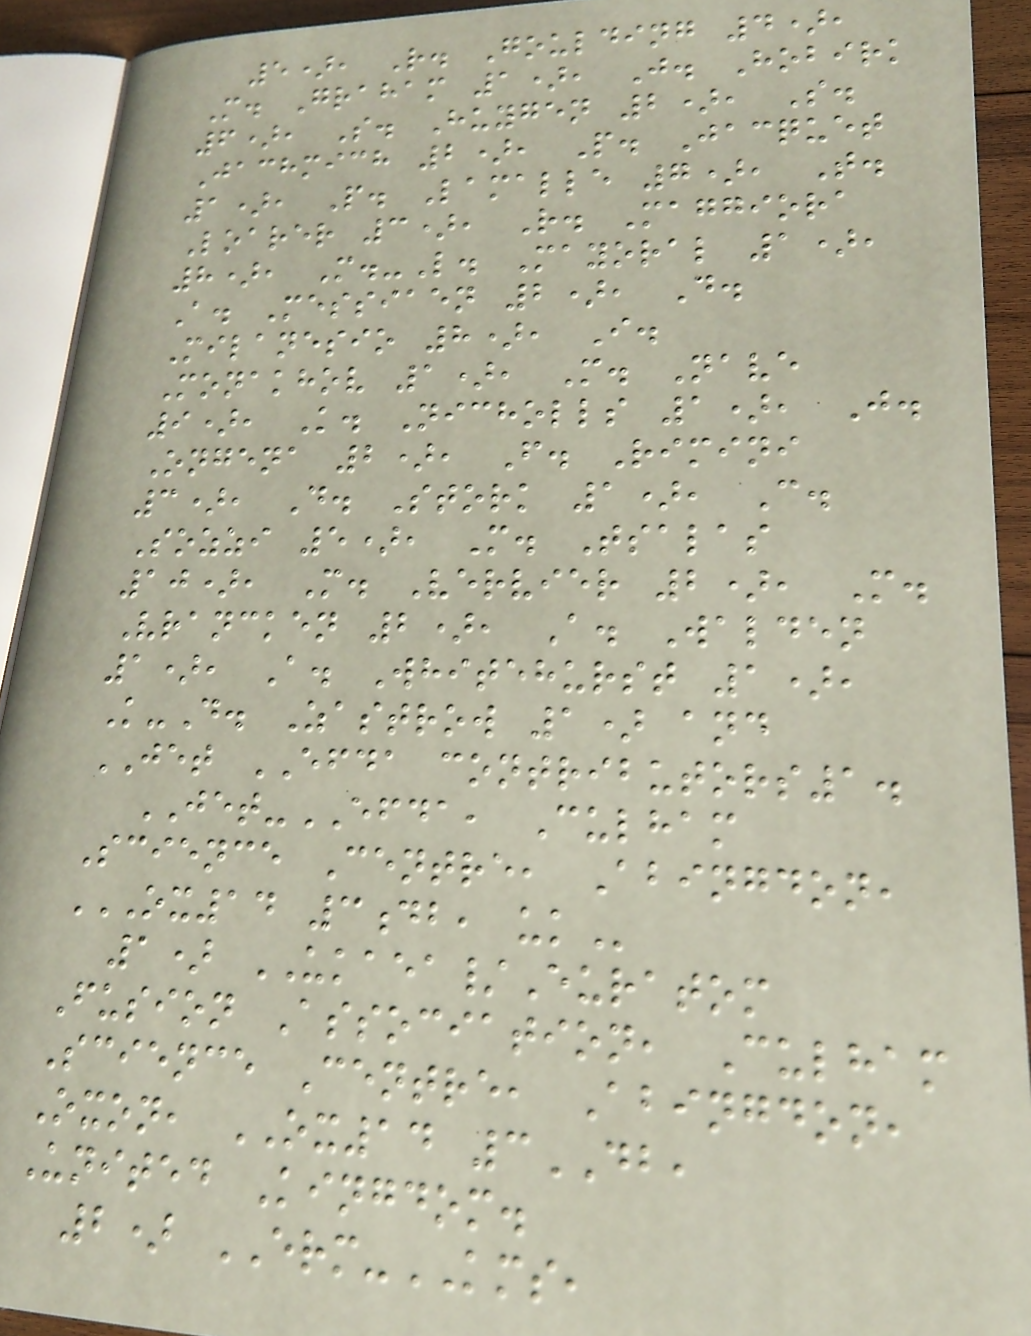5), R. Goulding 4),
M. Graham 1), J. Hobirk
6), S. Huygen 2), S.
Jachmich 2), P. Jacquet
1), P. Lamalle 7), T.
Loarer 3), R. Maggiora
8), M.-L. Mayoral 1),
A. Messiaen 2), D.
Milanesio 8), I.
Monakhov 1), M. Nave
9), K. Nicholls 1), J.
Ongena 2), F. Rimini
3), D. Stork 1), C.
Sozzi 5), M. Tsalas
10), M. Vervier 2), M.
Vrancken 2), A. Walden
1), A. Whitehurst 1),
K-D. Zastrow 1) and
JET EFDA contributors1.
JET-EFDA, Culham
Science Centre, Abingdon,
OX14 3DB, UK
1) UKAEA/Euratom
Fusion Association, Culham
Science Centre, Abingdon,
Oxon, OX14 3DB,
United Kingdom.
2) ERM-KMS,
